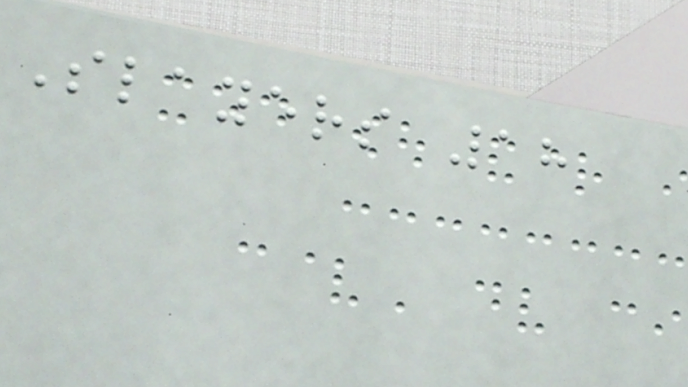Slayers 18
